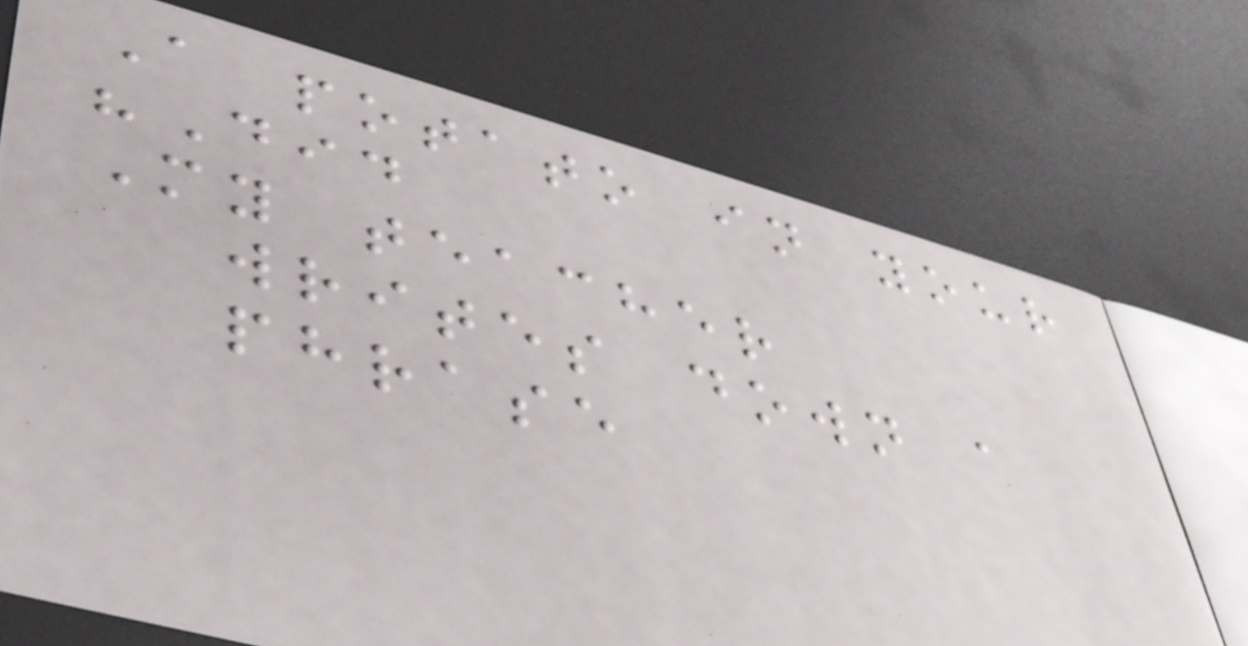A potato in your
"Did
My teacher
writes down a
phrase
